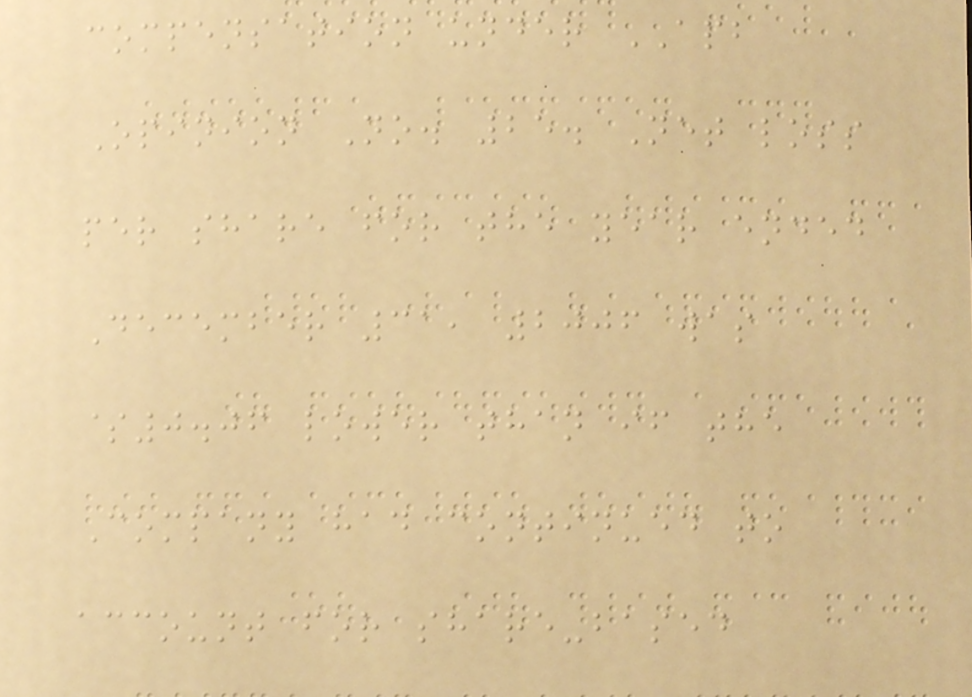compensation under APB
Opinion No. 25. Net loss
per share for the year ended
December 31, 2006 was
$0.06 lower than if the
Company had continued to
account for share-based
